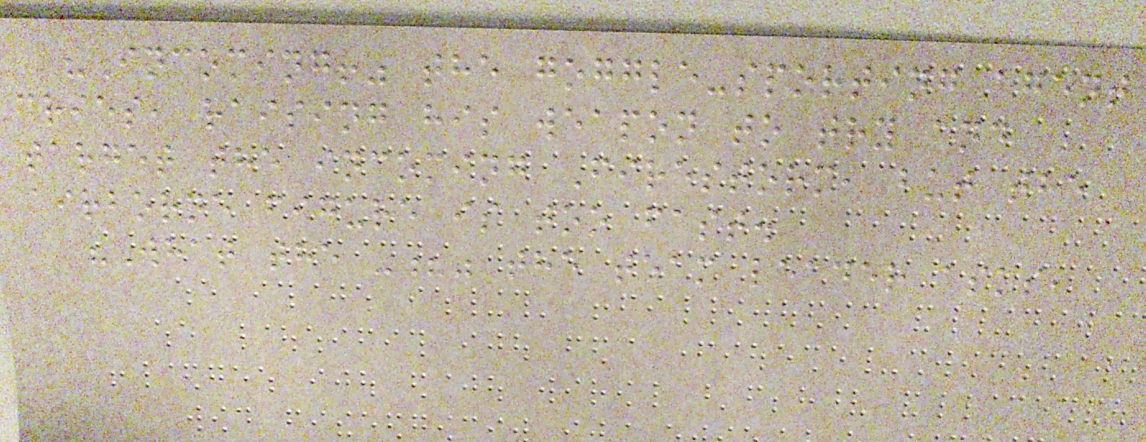"Incoming!" the goggle-sporting agent
cries, raising his weapon to try and
target the incoming Firestorm, but the
airborne figure is too fast.
"What the -?" the team leader asks,
